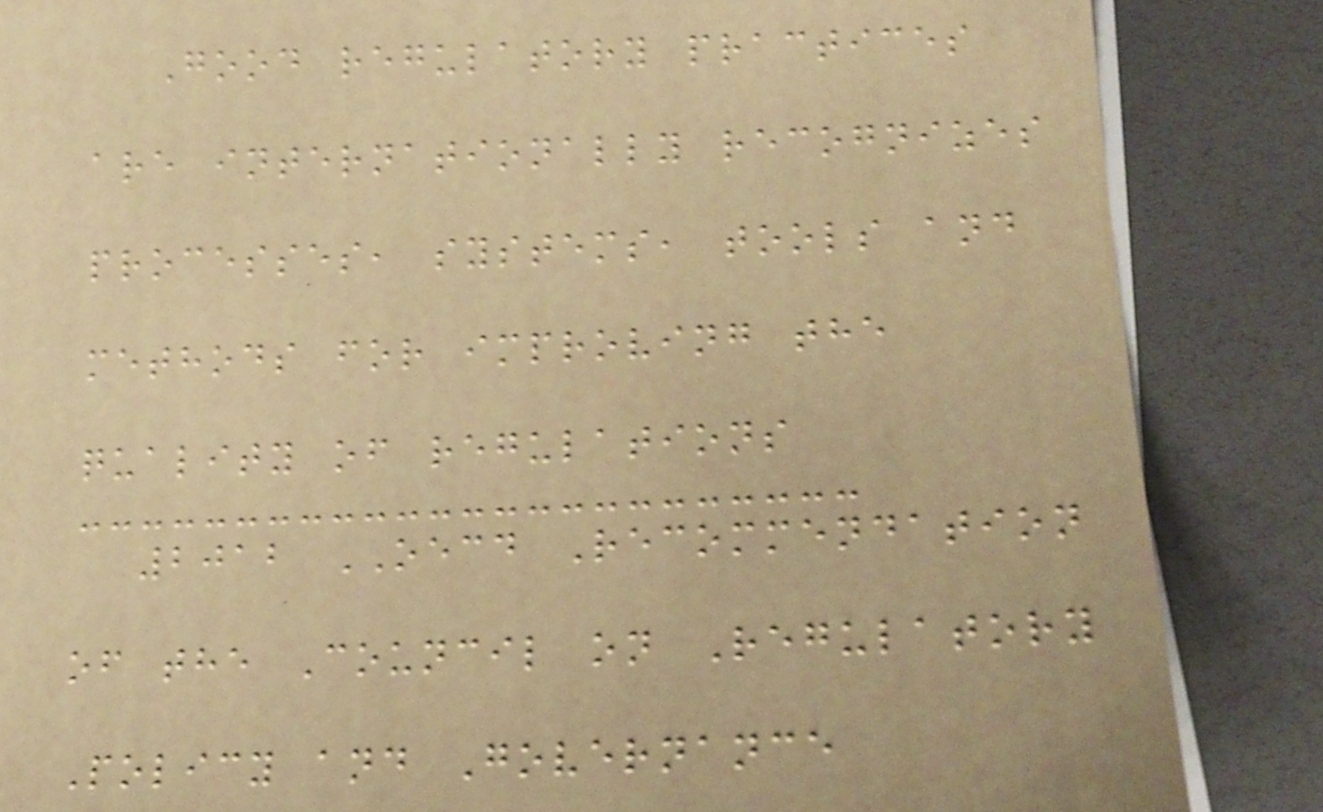Good regulatory practices
are internationally recognizes
processes, systems, tools and
methods for improving the
quality of regulations
2012 OECD Recommendation
of the Council on Regulatory
Policy and Governance
